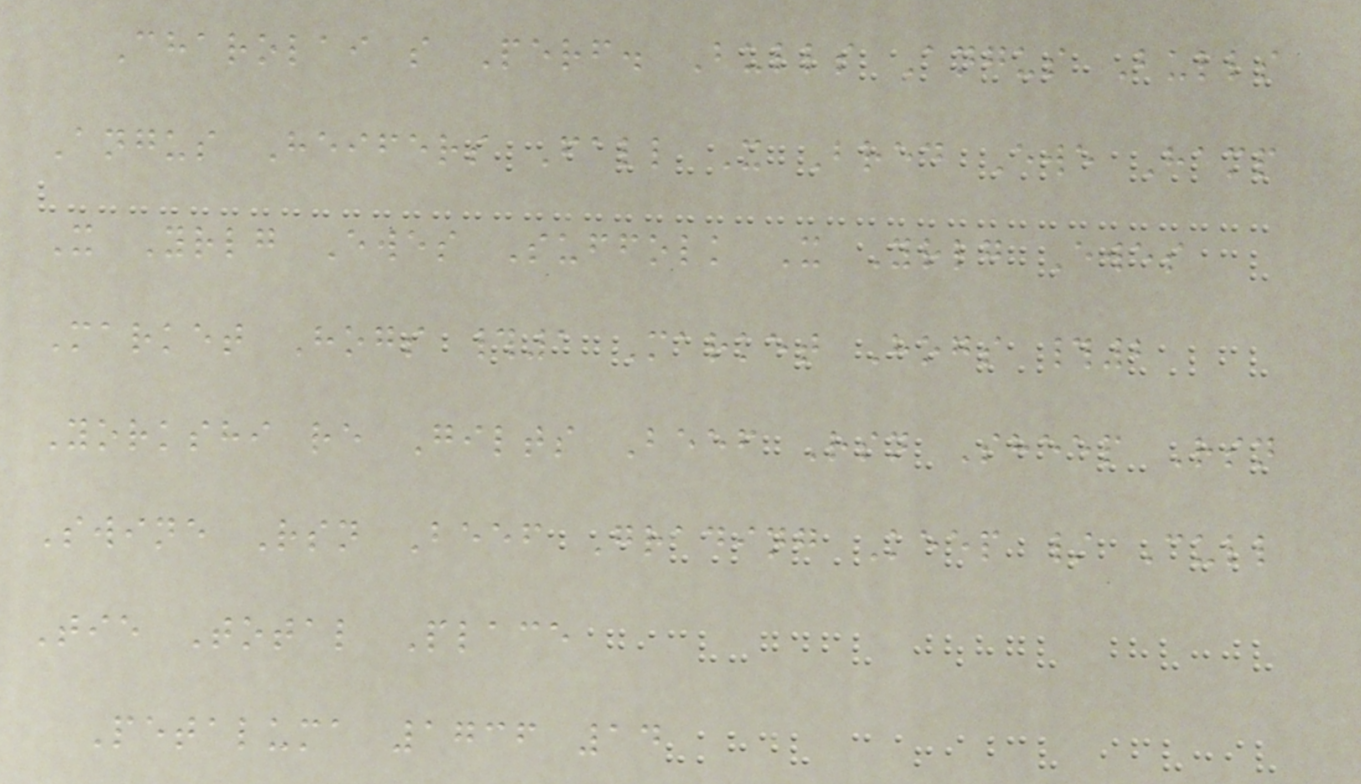Charolai s Perf. Bulls Angus Bulls
Angus Heifers Fall X Bred Ewe Hamp
X Yrlg Ewes Suffolk X Yrlg Ewes
Market Hogs #1 Market Hogs #2
Yorkshi re Gilts Beef Rsn Sheep Rsn
Swine Rsn Beef Grading Keep / Cull
Tie Total Place
Petaluma 1736 14
